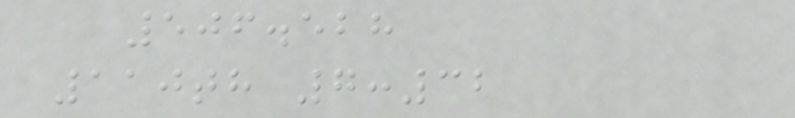506.528
110th 7:32
